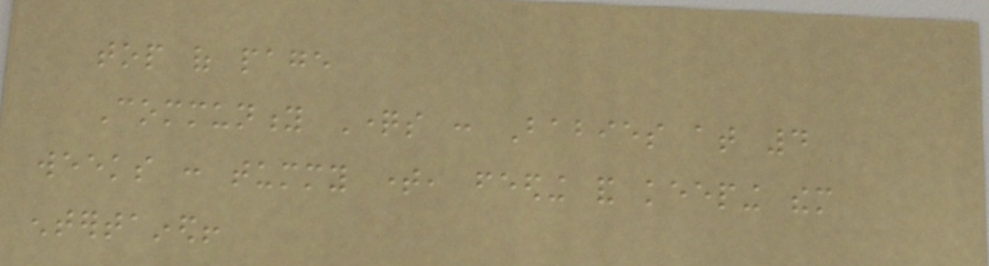top of page
Community Questions : Babies at 4
weeks : tummy time, feeding and keeping them
entertained!
